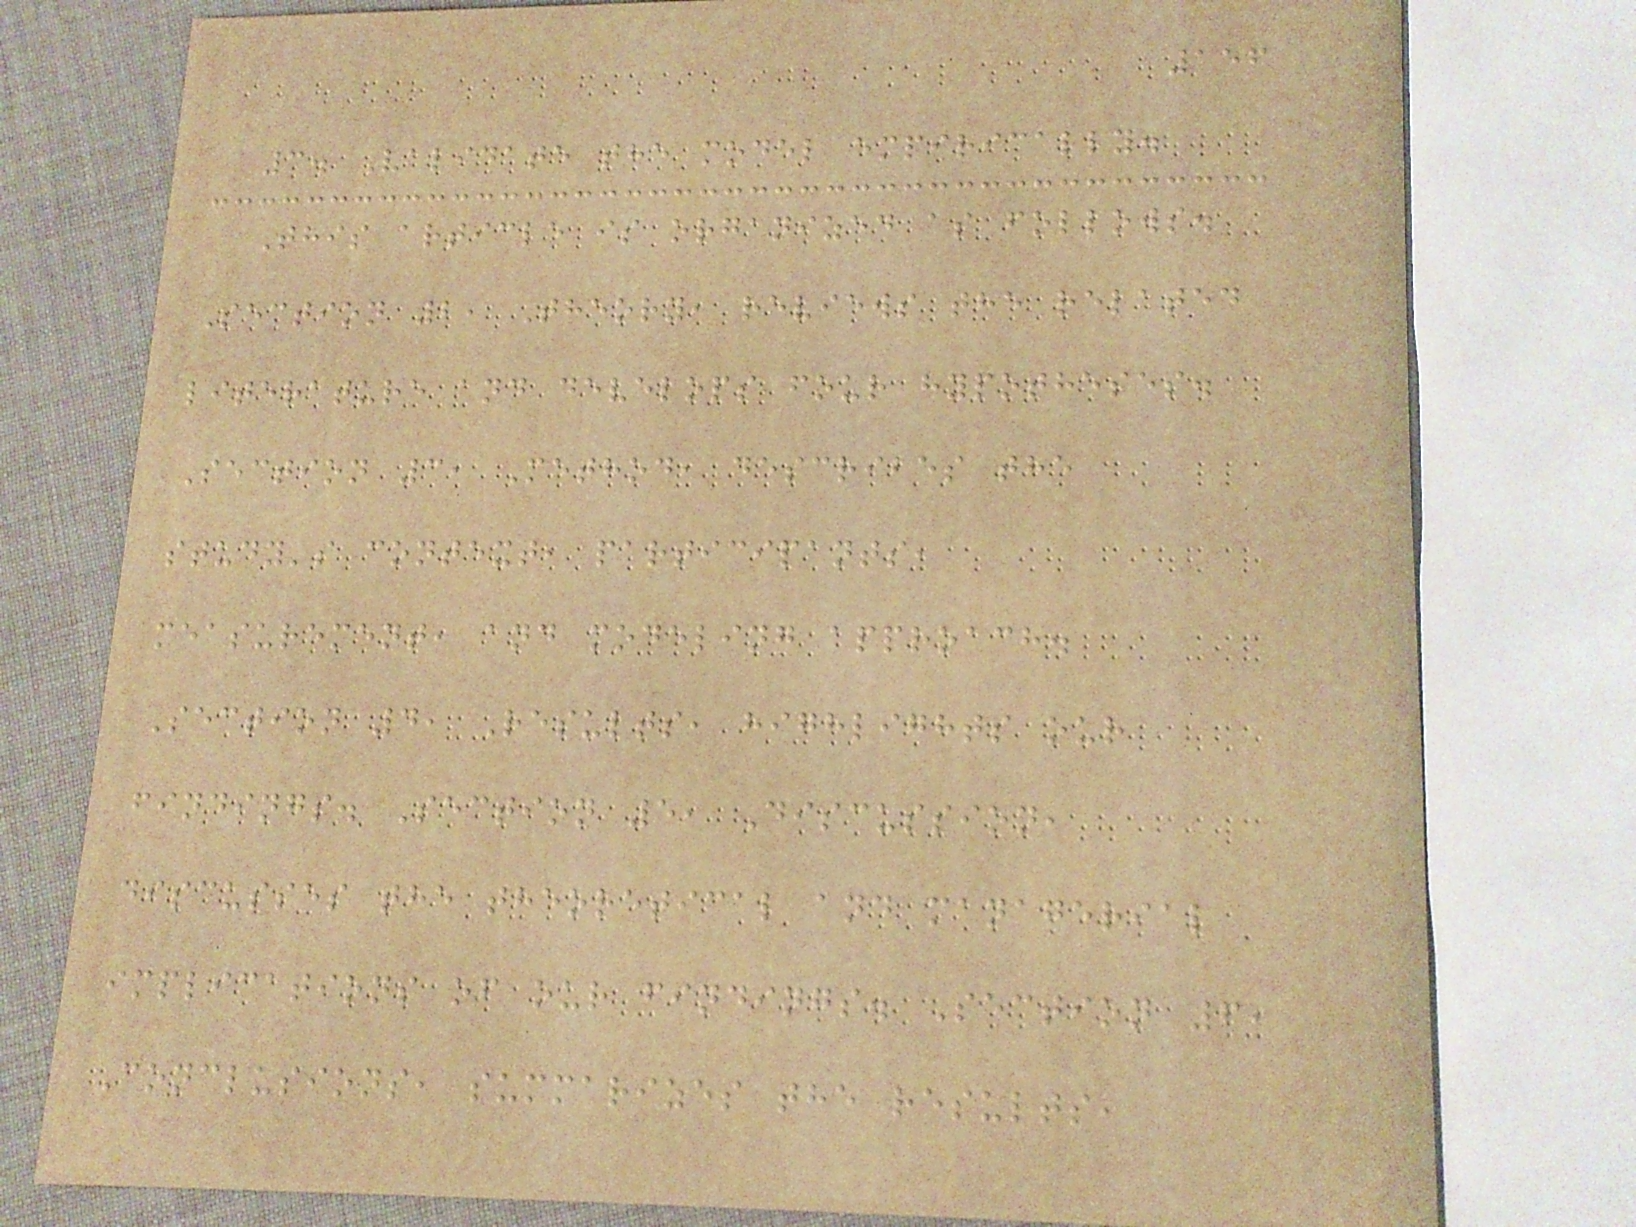156
3. Validate the model empirically.
This article is organized as follows.
Section 2, Theory, reviews the related
literature and develops four hypotheses.
Section 3, Method, describes the
study's context, participants,
measurement, and modeling approach.
Section 4, Results, highlights our
findings. Section 5, Discussion,
discusses the theoretical and managerial
implications of our findings. Section 6,
Conclusions, summarizes the results,
